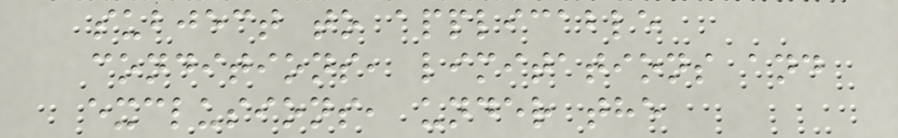subject to applicable
conditions, limitations and
exclusions, under the
